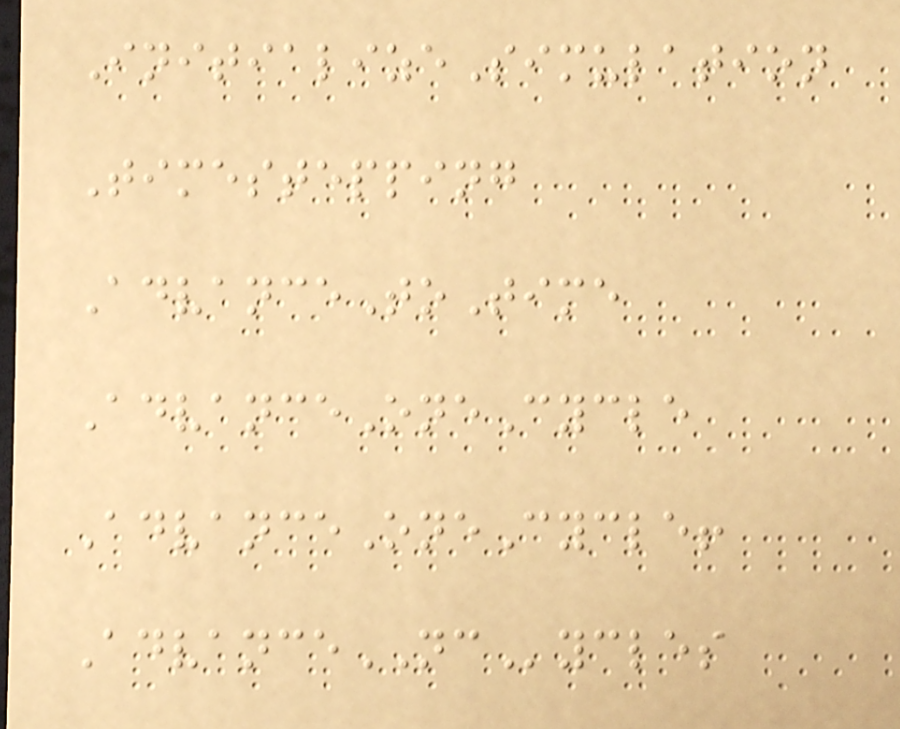InitializeSimulation
Timestepping
AdvanceToTime
AdvanceOneCycle
AdvanceOneCycle!
AdvanceNCycles
